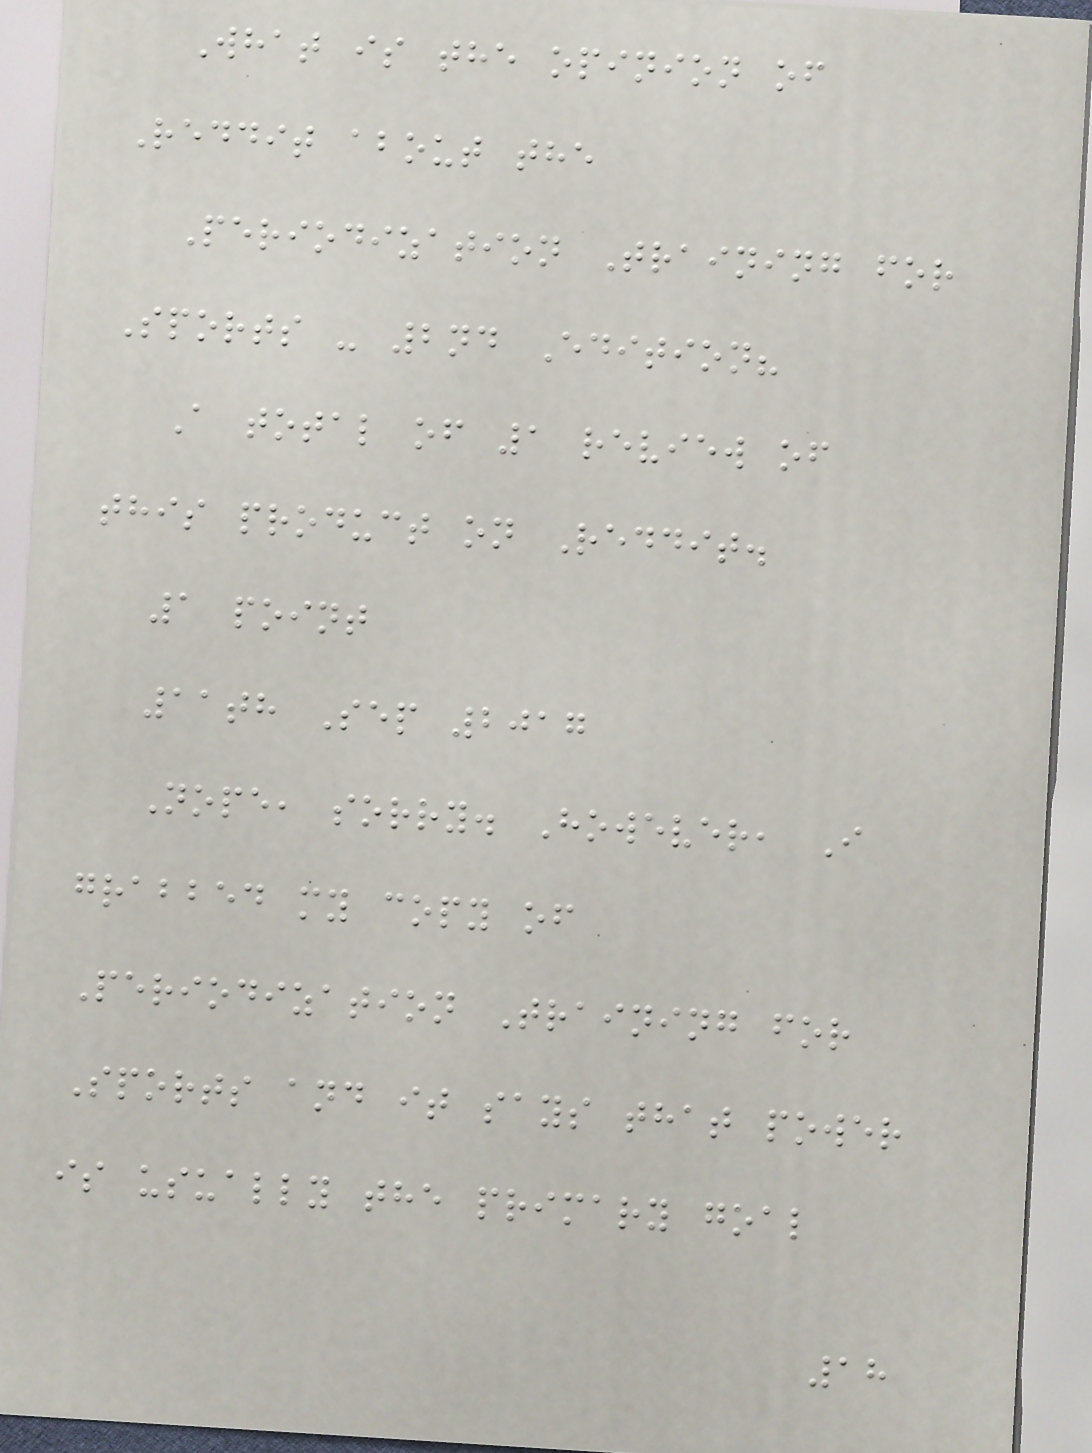What is the opinion of
Reddit about the
Periodization Training for
Sports - 2nd Edition?
A total of 1 review of
this product on Reddit.
1 point
11th Sep 2017
Nope, sorry. However, I
grabbed my copy of
Periodization Training for
Sports and it says that power
is usually the primary goal
18
